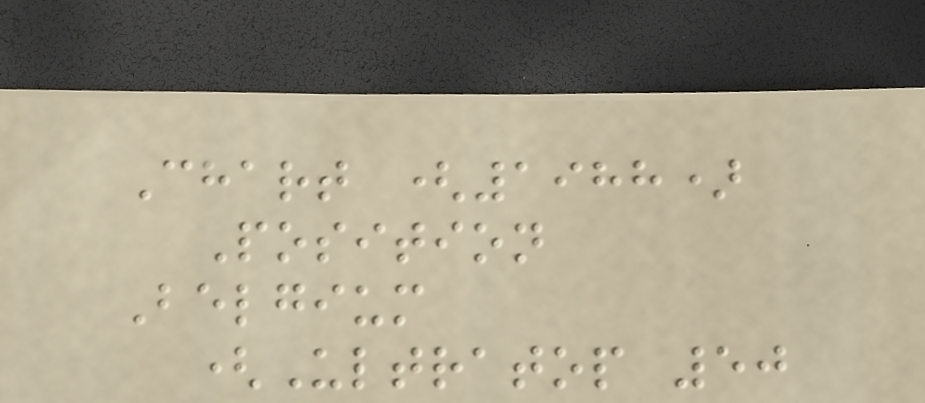Chart (1988)
Position
Belgium
(Ultratop 50
